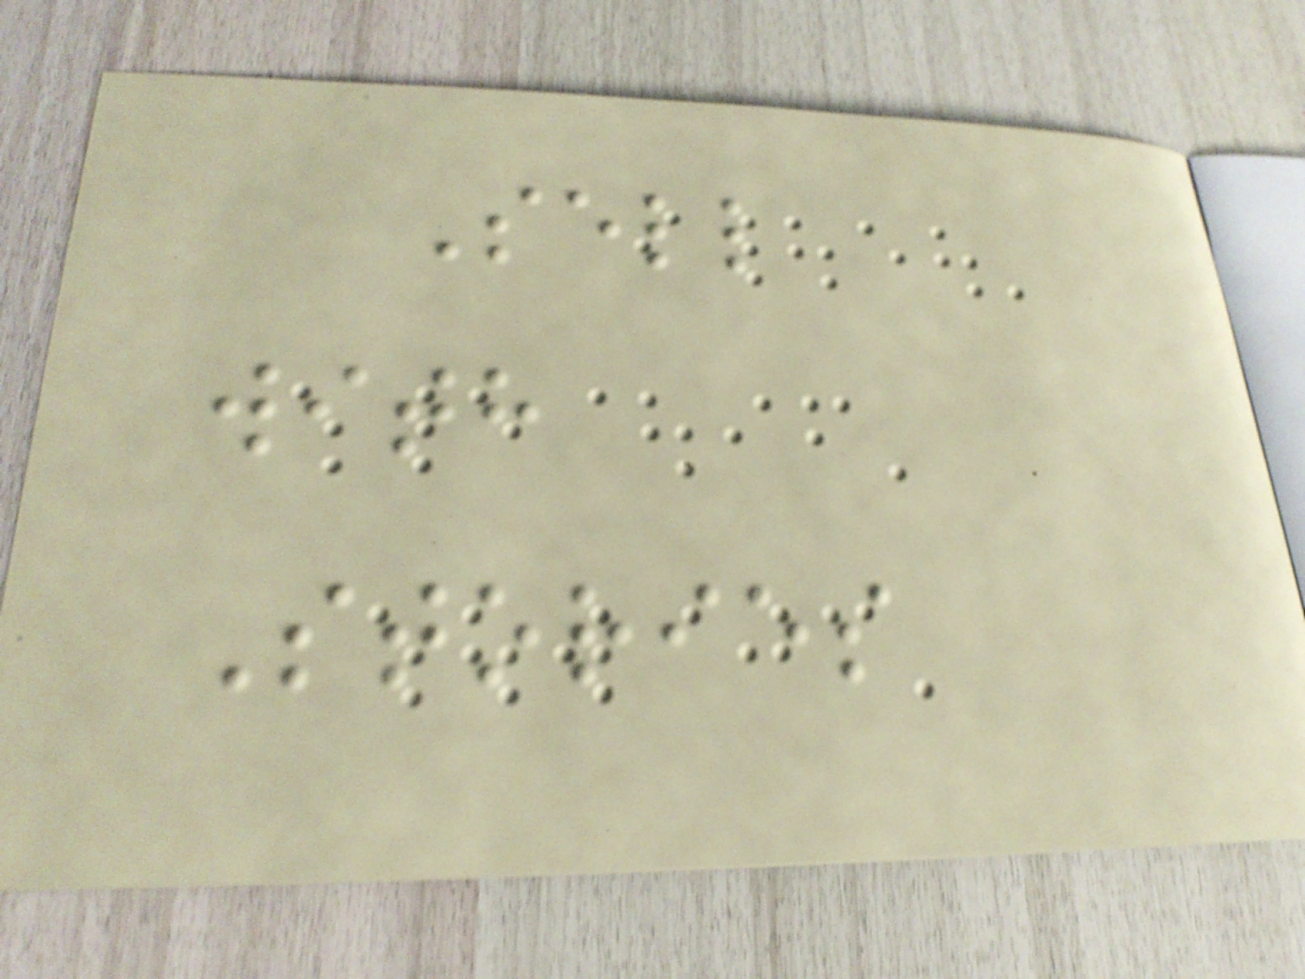Sell
with
Stories
